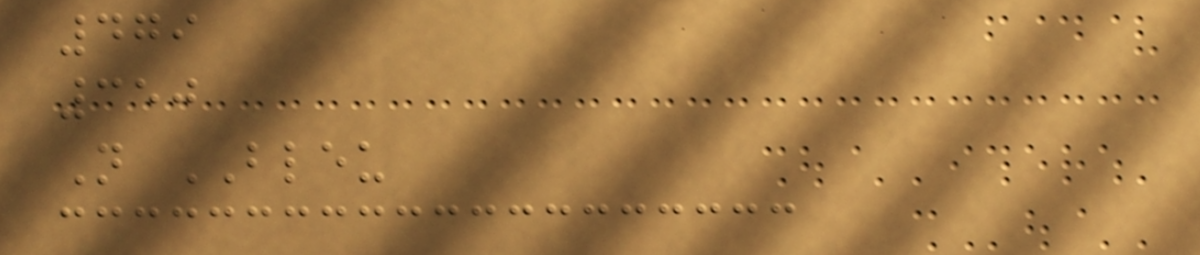479
350
N BLEU
